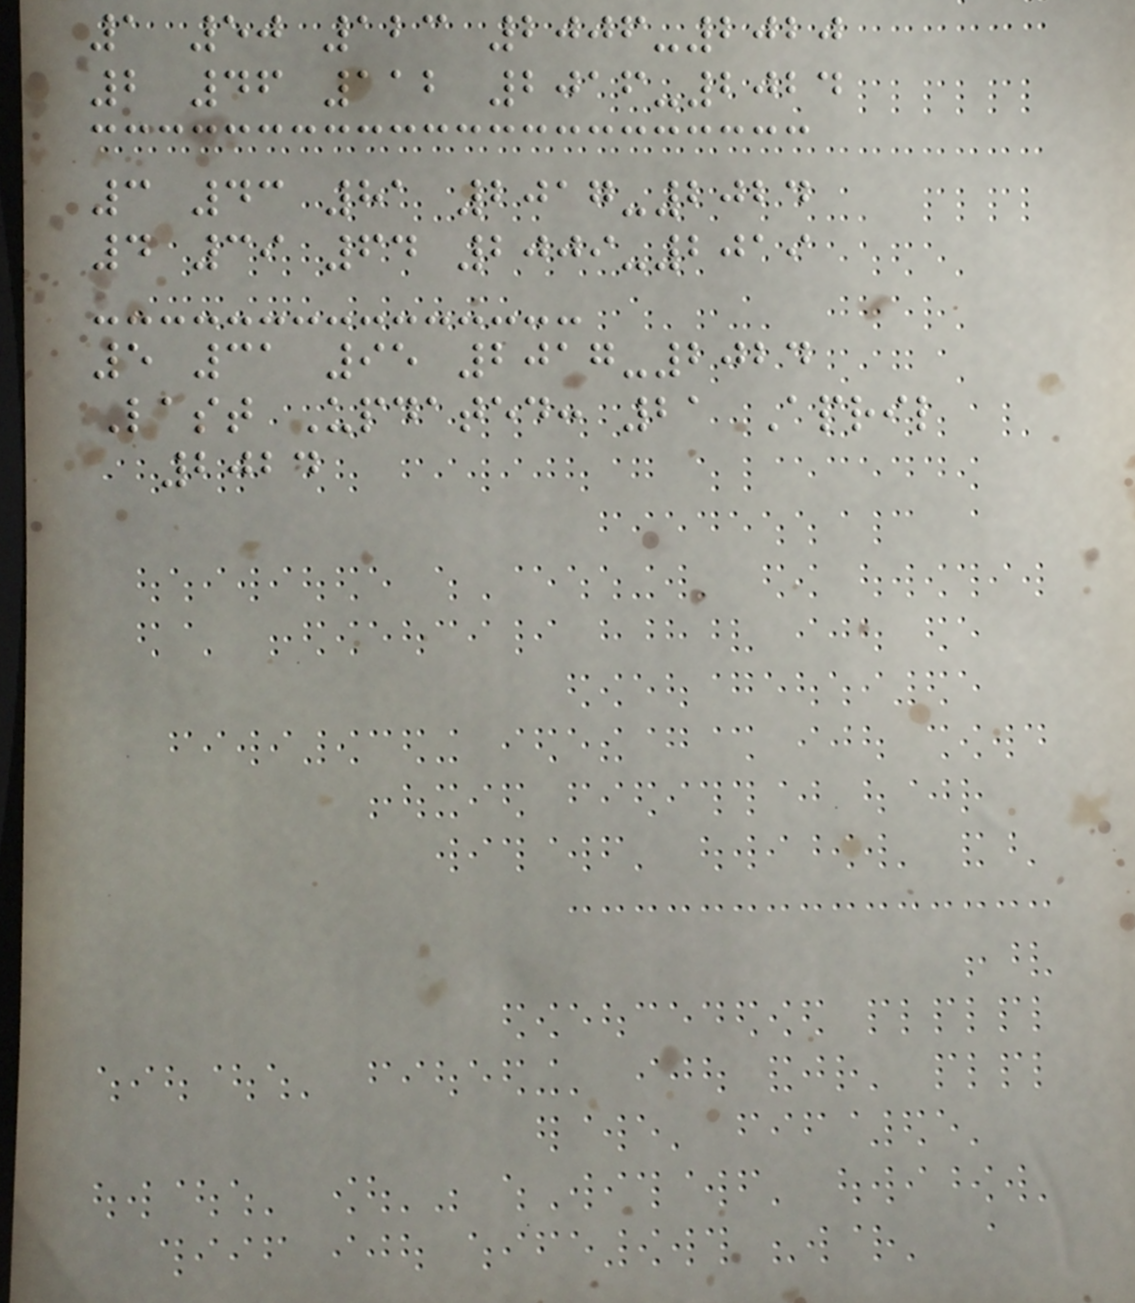1 50 123 2006-2020
2 46 112 2016-2024
3 43 81 2017-2024
4 39 64 2009-2019
5 31 95 2017-2024
Last Updated: 21 April
2024
